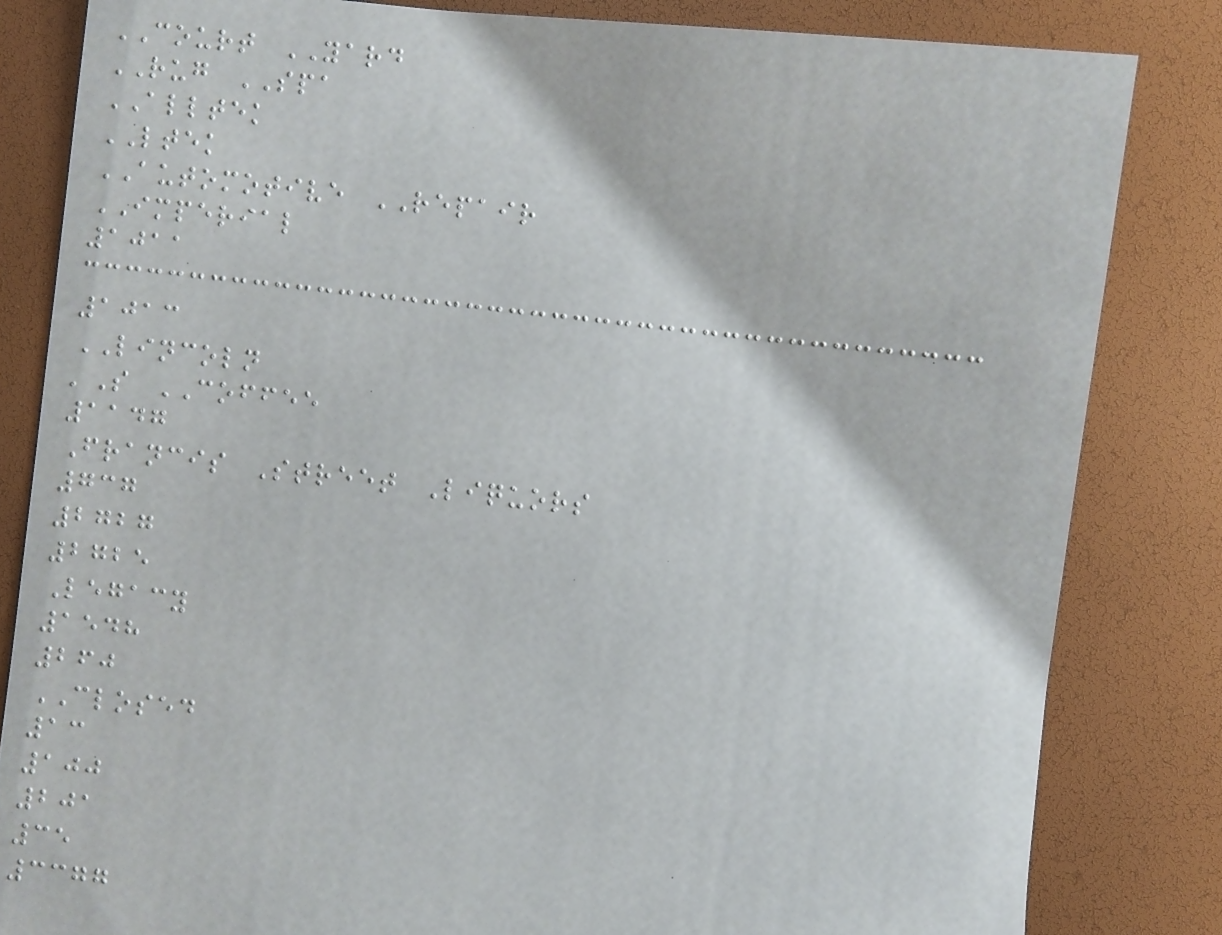COURT YARD
RUG SPA
ALLTEK
LTEK
AUTOMOTIVE REPAIR
IMPERIAL
1011
1013
LINCOLN
'S COFFEE
1147
Francis Street Liquors
737
2727
2725
Legacy
1548
260
CLOSED
13
100
201
35
3377
